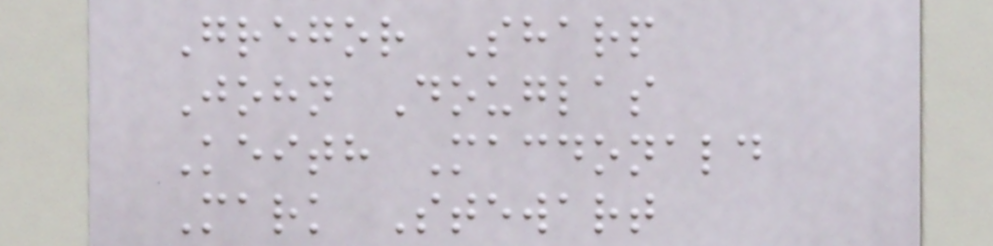Gregor Sharp
John Douglas
Keith Macdonald
Mark Stewart
